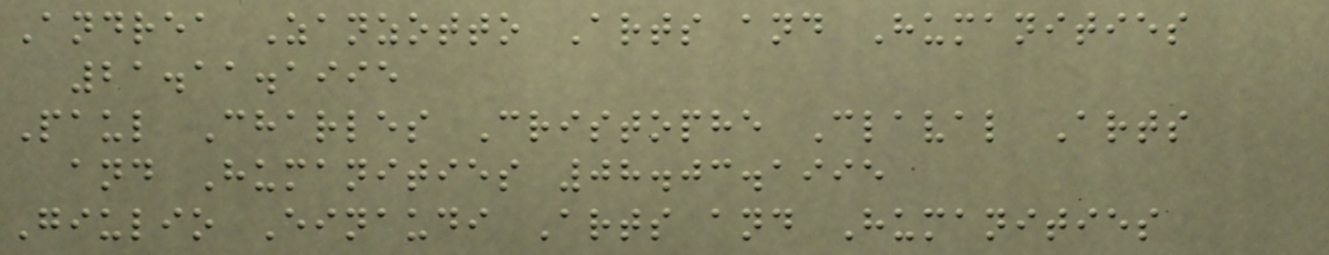Andrea Zanzotto Arts and Humanities
21.11.1995
Paul Charles Cristophe Claval Arts
and Humanities 08.03.1995
Giulio Einaudi Arts and Humanities
